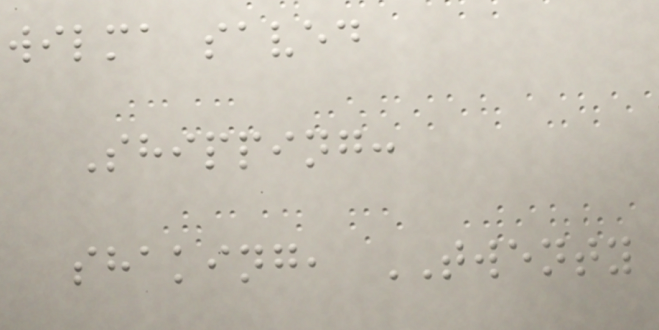wilma saved
Shipping:
shaking, TWENTY
